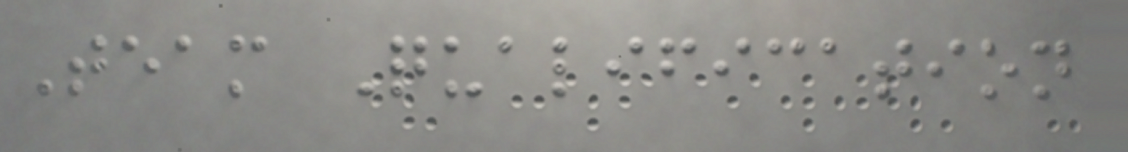Team Qualification
